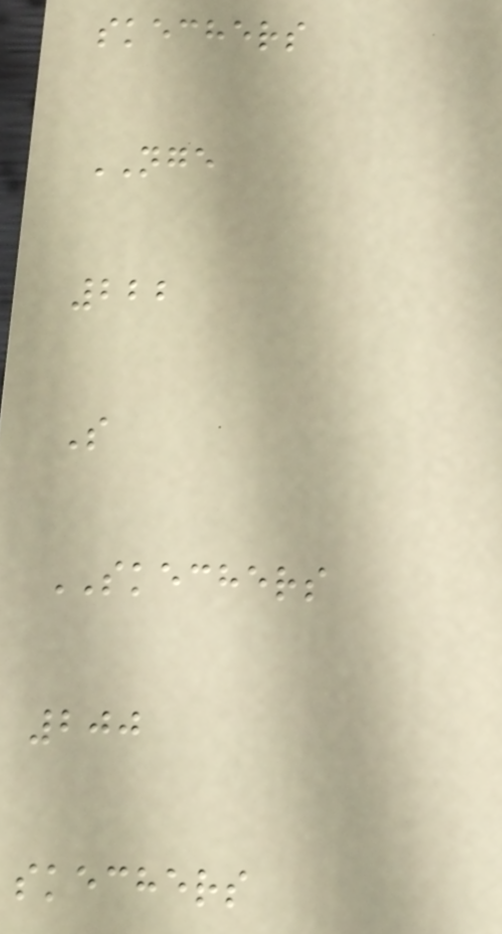skechers
NGE
222
S
SKECHERS
200
skechers
